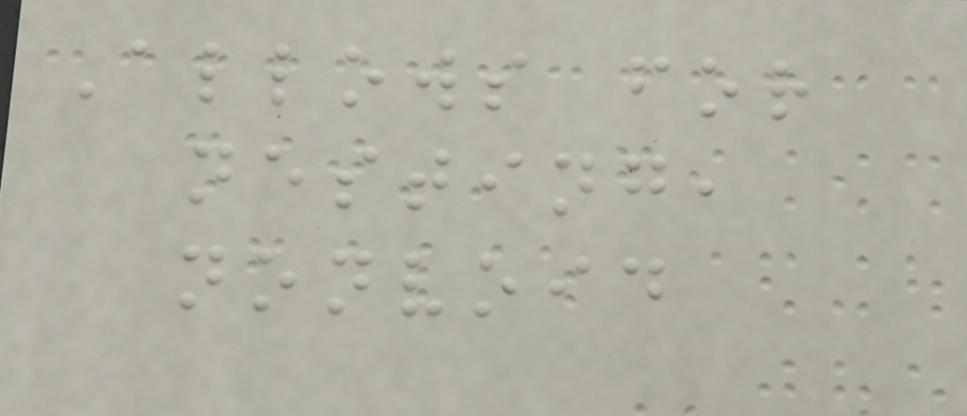Allows for
nesting,
nonvoid
